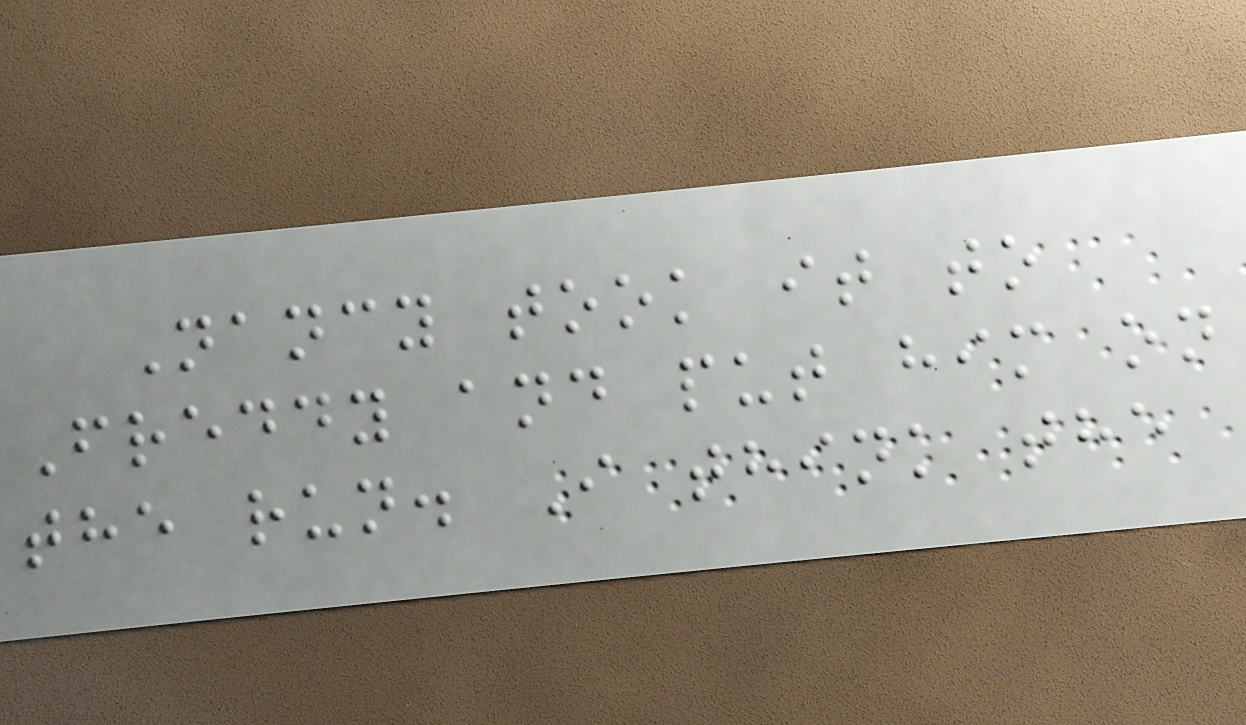Nancy took it to
Freddy and put him on
the run. I think the
